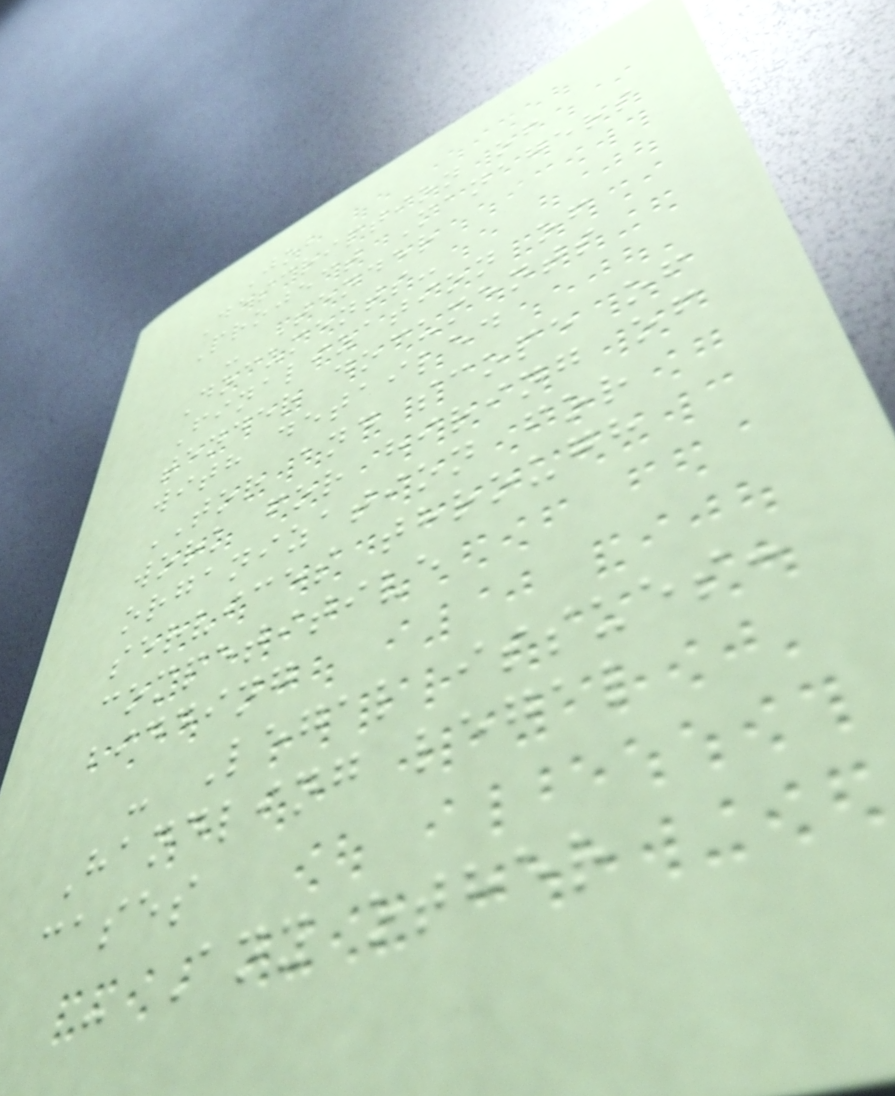Job
Description of
Project Managers
- Tender
Documents-
Finalization of
tender documents
with detailed
TOR and scope of
work for hiring of
organization for
services through
competitive
bidding
- Legal issues:
Handling legal
cases
- Any other
